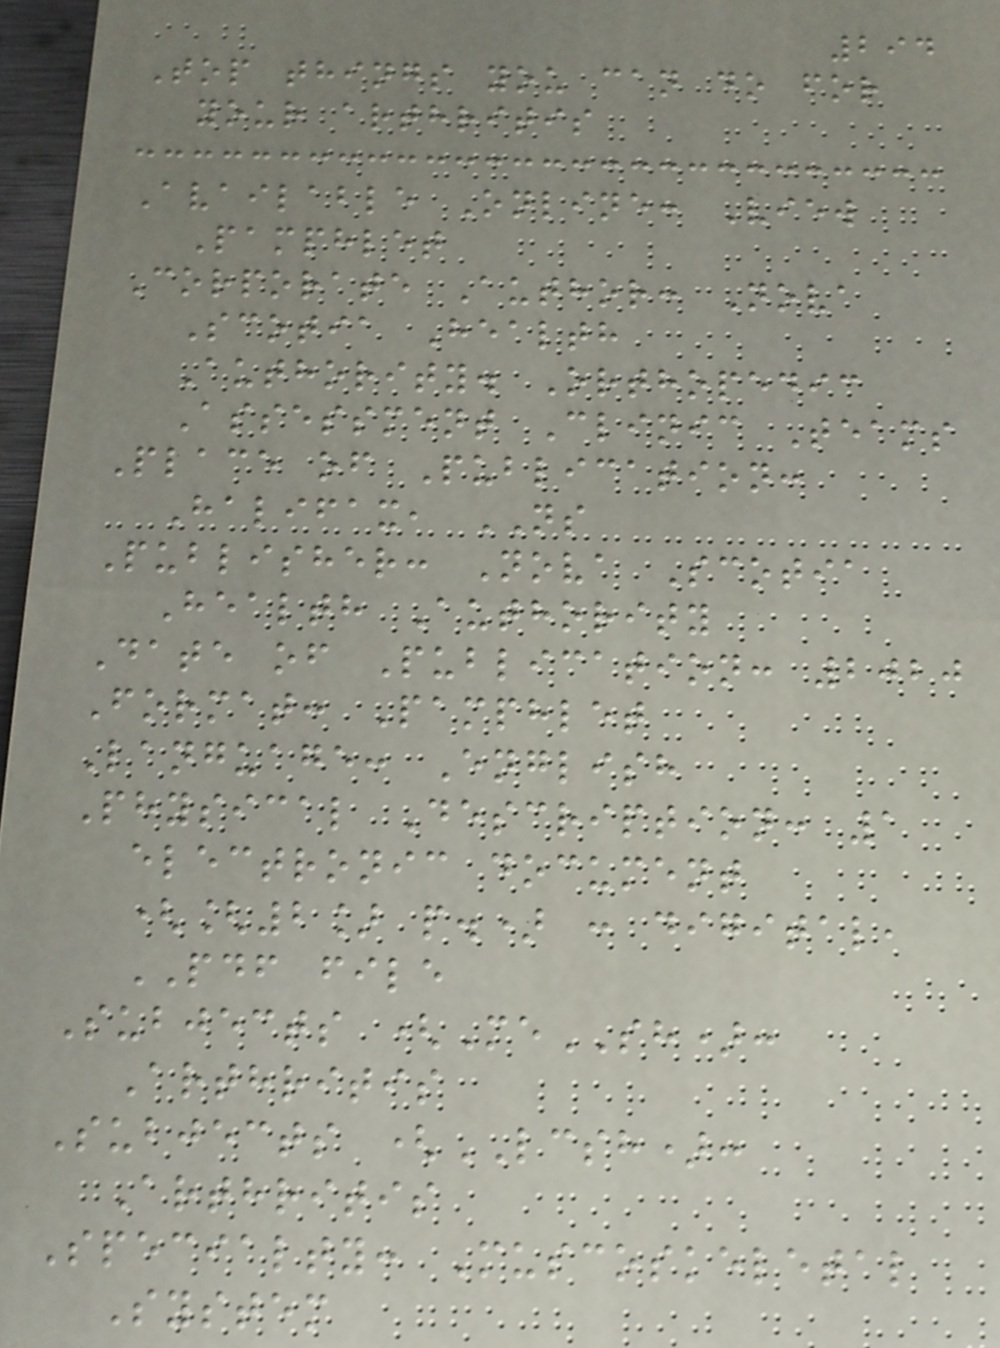294
Top things you can do for
your arthritis
Available Online: View
Pamphlet
Corporate Author: Nova
Scotia Health
Authority. Orthopedic
Assessment Clinic Teams
Place of Publication:
Halifax, NS
Publisher: Nova Scotia
Health Authority
Date of Publication: 2020
Format: Pamphlet
Language: English
Physical Description: 1
electronic document
([2] p.) : digital,
PDF file
Subjects (MeSH):
Arthritis
Subjects (LCSH):
Arthritis
Specialty: Muscoskeletal
System
